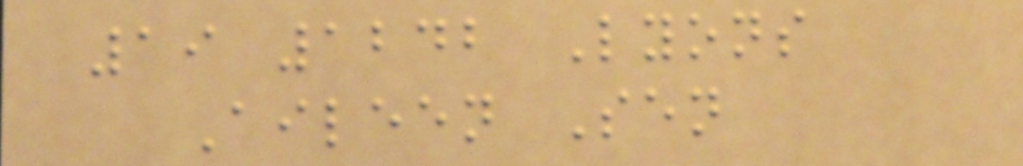19 1242 Lyons
Aileen Sen
